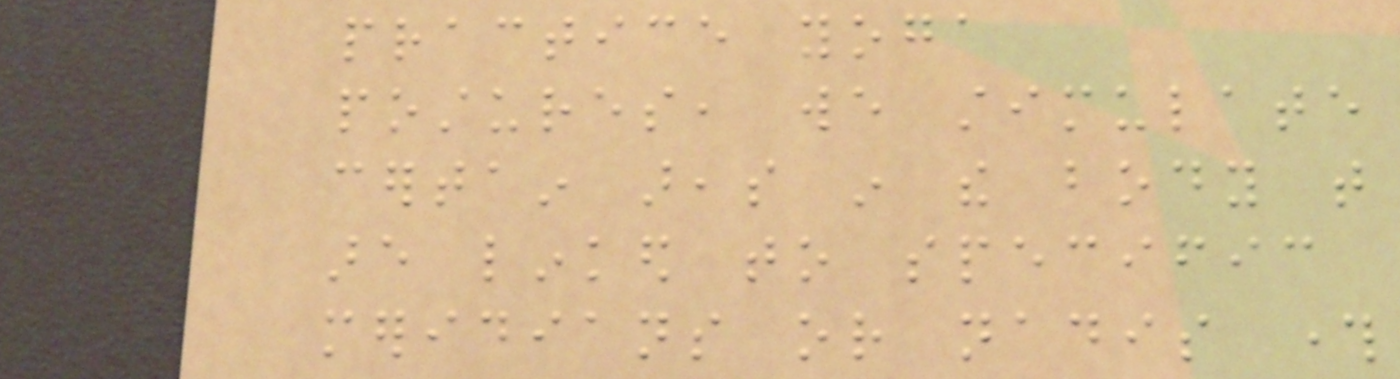practice yoga
postures, we stimulate
certain areas in the body that
are linked to specific
meridians or nadis through
